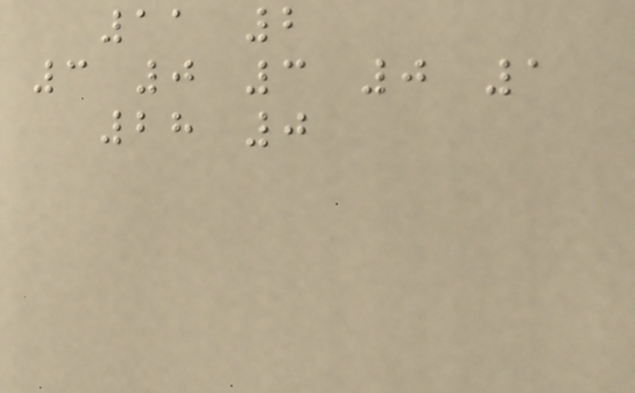11 2
3 0 3 0 1
28 0
